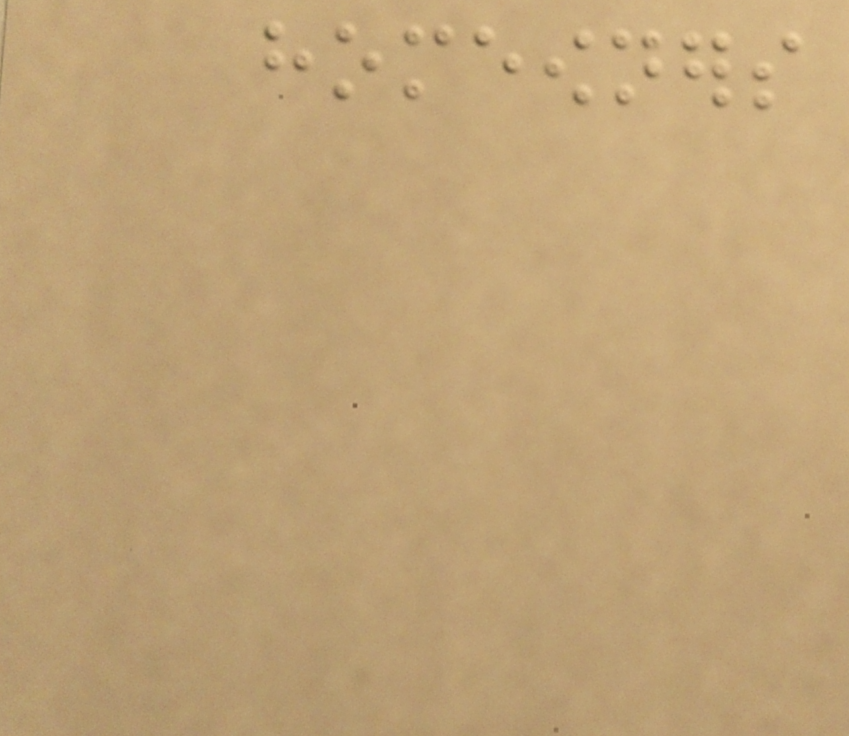homeowners
